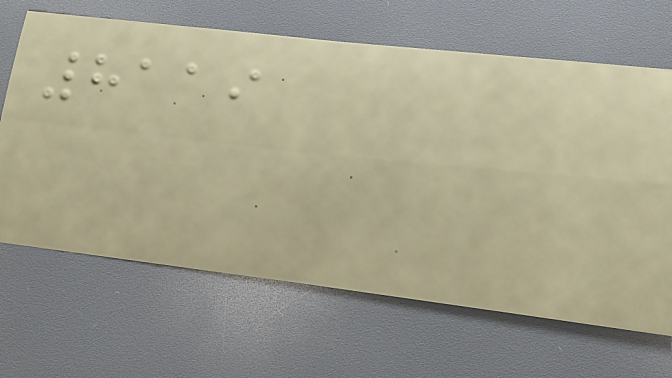8119
